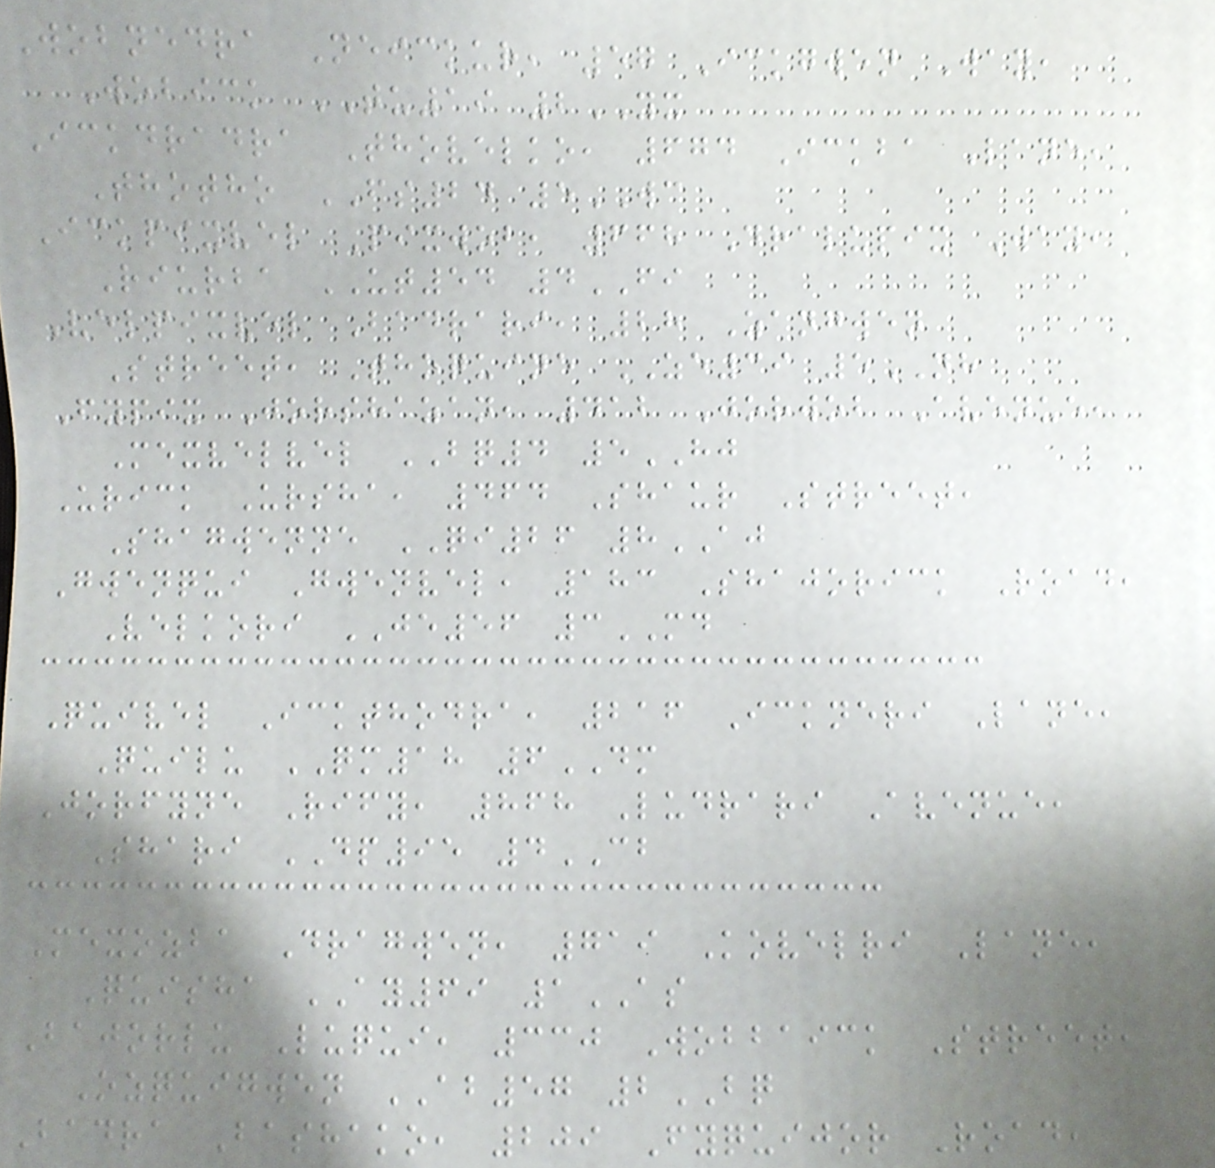Wobnedra Neickur, 57 Ickgwen Way,
Wobick TU19 2YX
Ickdradra Thovelko, 674 Ickba Lane,
Thotho FS24 5WC
Ickpixvel Pixwob, 668 Dralupix Way,
Riurba UT54 4FI
Velpixvel Badrari, 28 Zangwen
Street, Thoquine ZE39 5NH
Fypix Jorshazan, 412 Jorwob Avenue,
Mexvelvel BQ4 5HJ
Urick Ursha, 464 Shaur Street,
Shagwenne QI26 8AJ
Gwenqui Gwenvel, 183 Shajorick Road,
Velkori JE56 3MD
Quivel Ickthodra, 216 Ickneri Lane,
Quilu QM18 6DM
Jorfyne Rify, 868 Ludrari Avenue,
Shari DP95 4CB
Mexozba Dragwen, 719 Kovelri Lane,
Quisha AY69 1AS
Bajorlu Luqui, 330 Wobbaick Street,
Ozquigwen AB57 2BQ
Badra Bashako, 209 Fyquijor Road,
